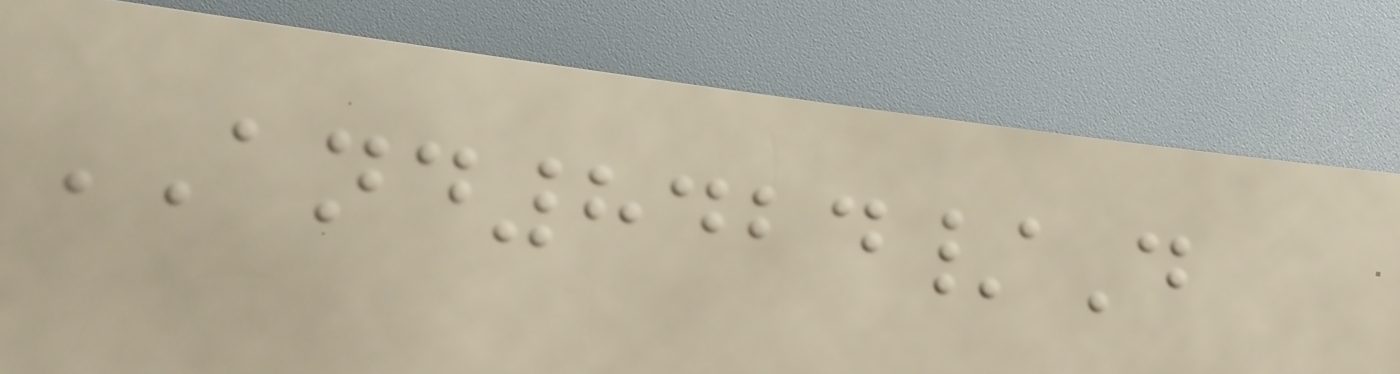AND8424/D
